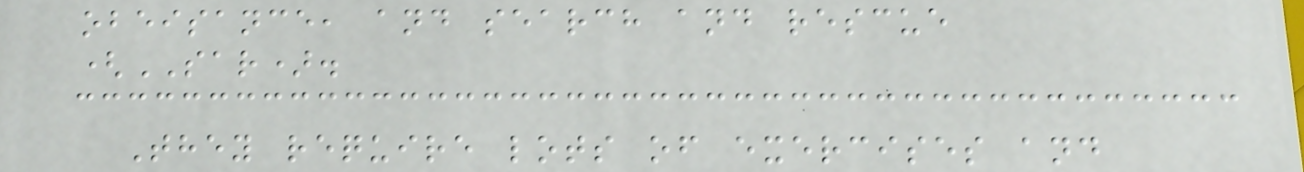obeisance, and search and rescue
(SAR).
They require lots of exercises and
